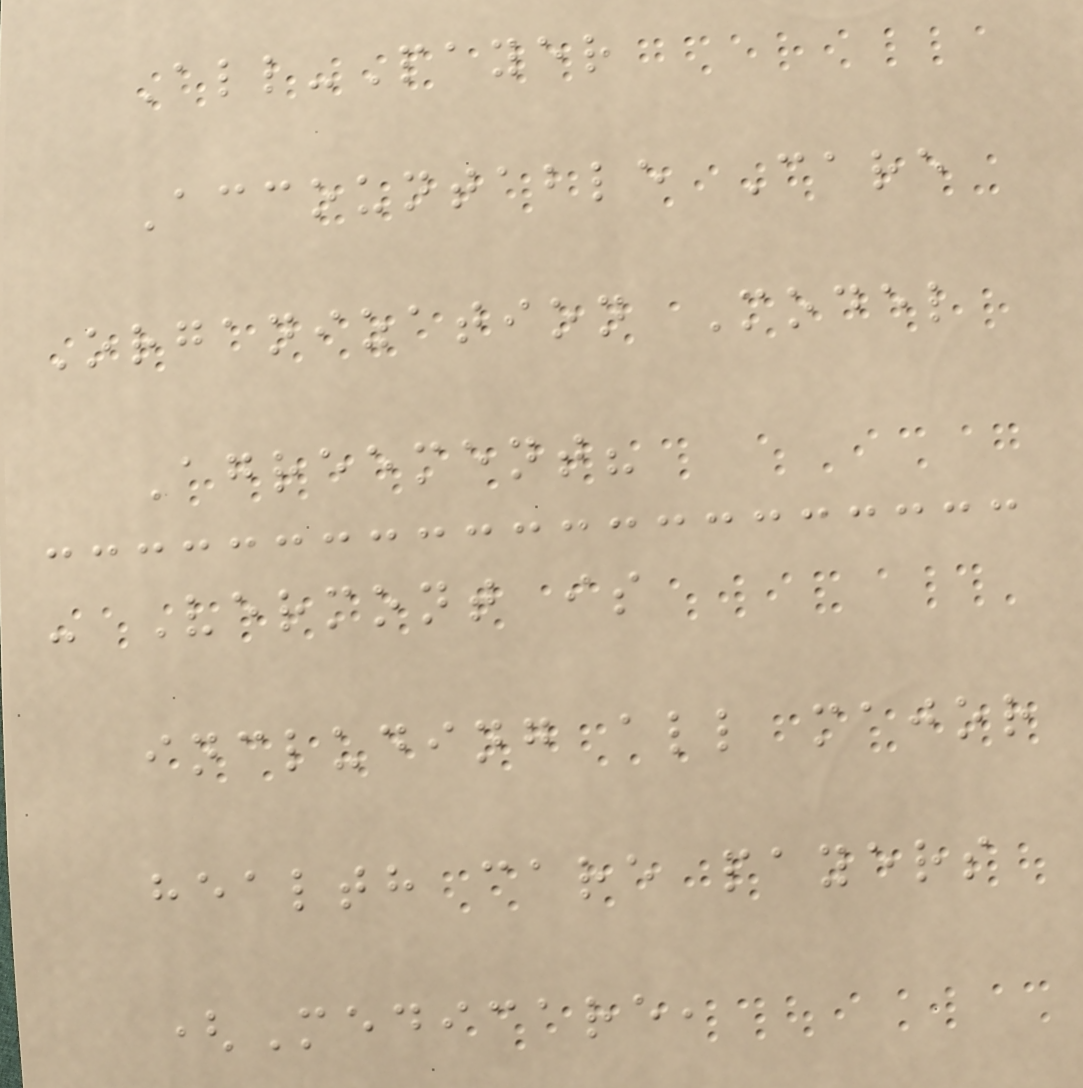All-Payer
Accountable Care
Organization Model
Agreement?
- Vermont is
including all major
health care payers
(Medicare,
